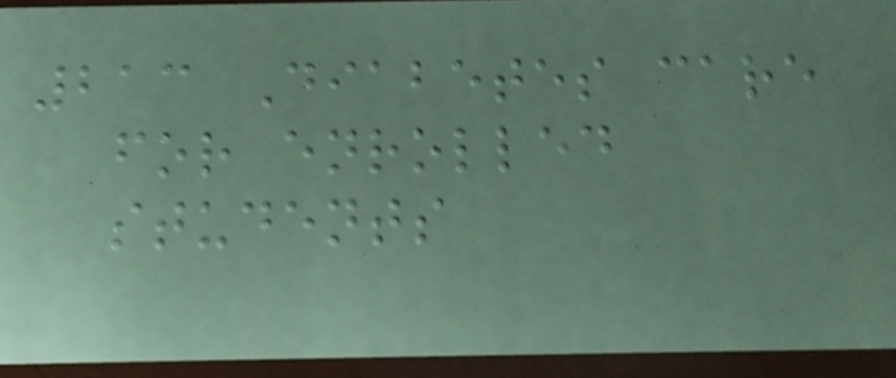213 Diabetes care
for enrolled
students
